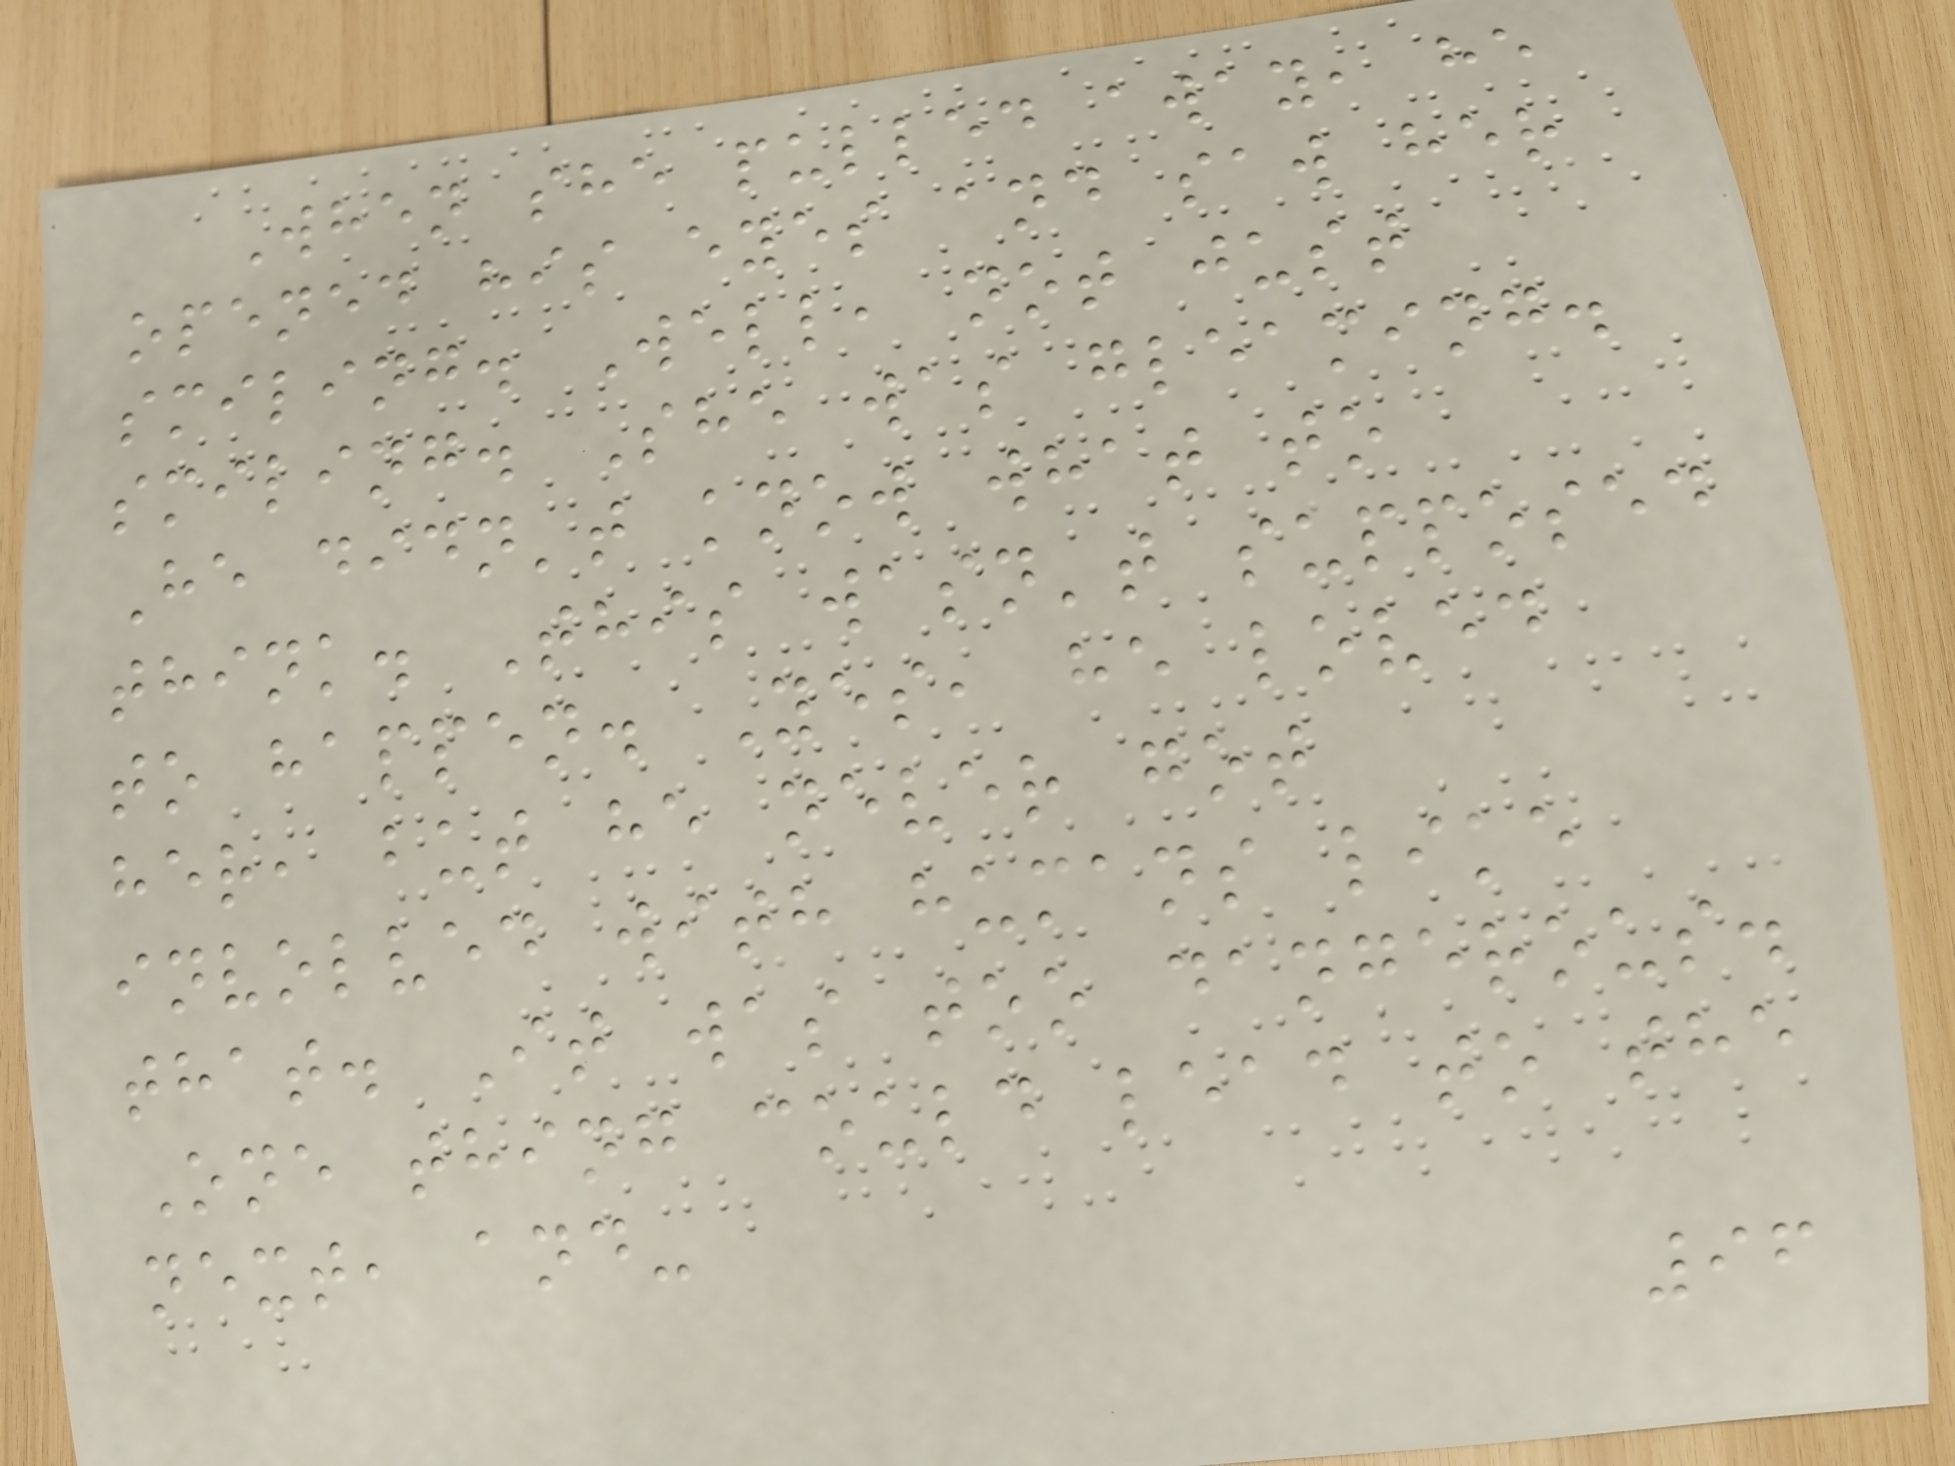When she pulled away, he
opened his eyes and saw her
smiling. Well, not just
smiling. She was gleaming.
He didn't know what to
think. This wasn't supposed
to happen. Yes, he loved
her, but he never got
involved with humans like
that. It was too dangerous.
One thing could lead to the
next, and-
96
